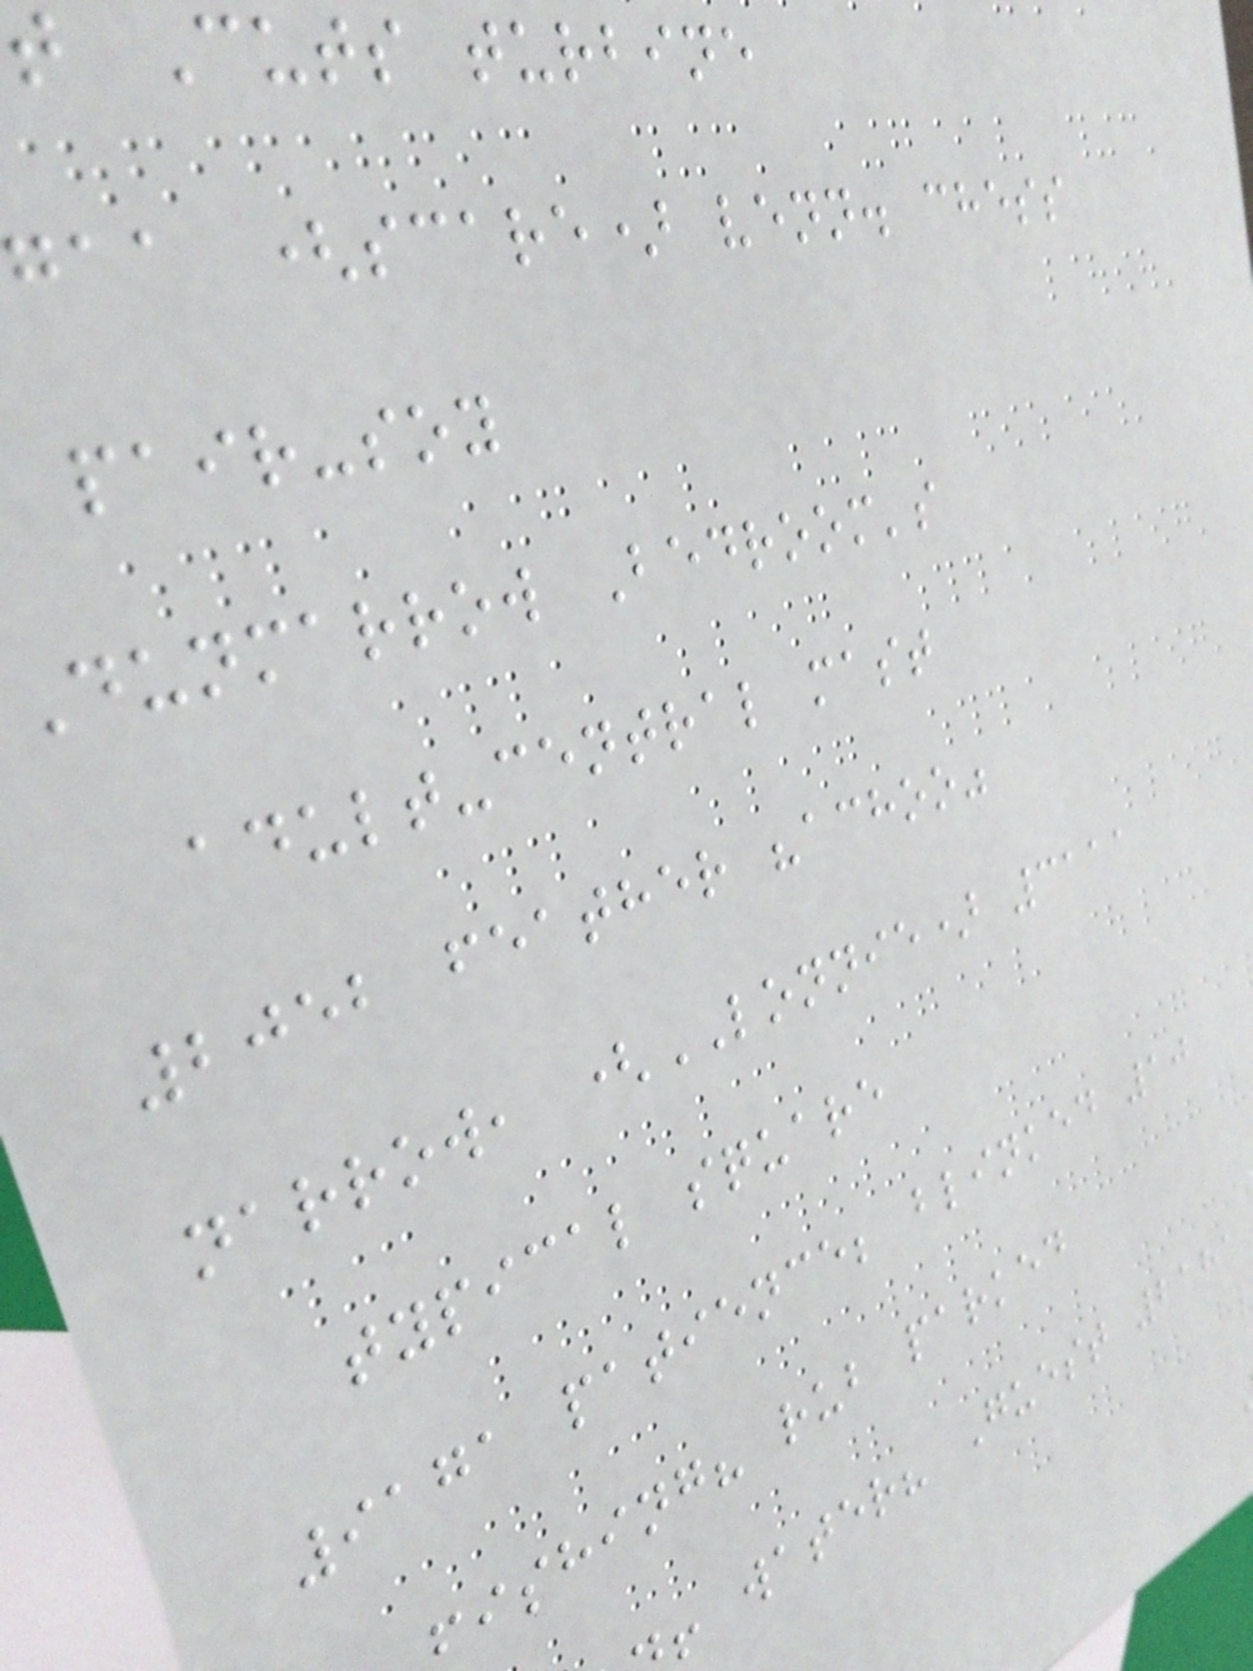t Cuts turbine
gaa (scare) venn. chess
pair-soy
Dunmarrow Bedroom's
adult-central mast
2052 feather "achoo"
narrow, (LONNIE) 3111
typical square
9171 patience; blinked 10
ishing? rub parked
! water? Guest 2181
